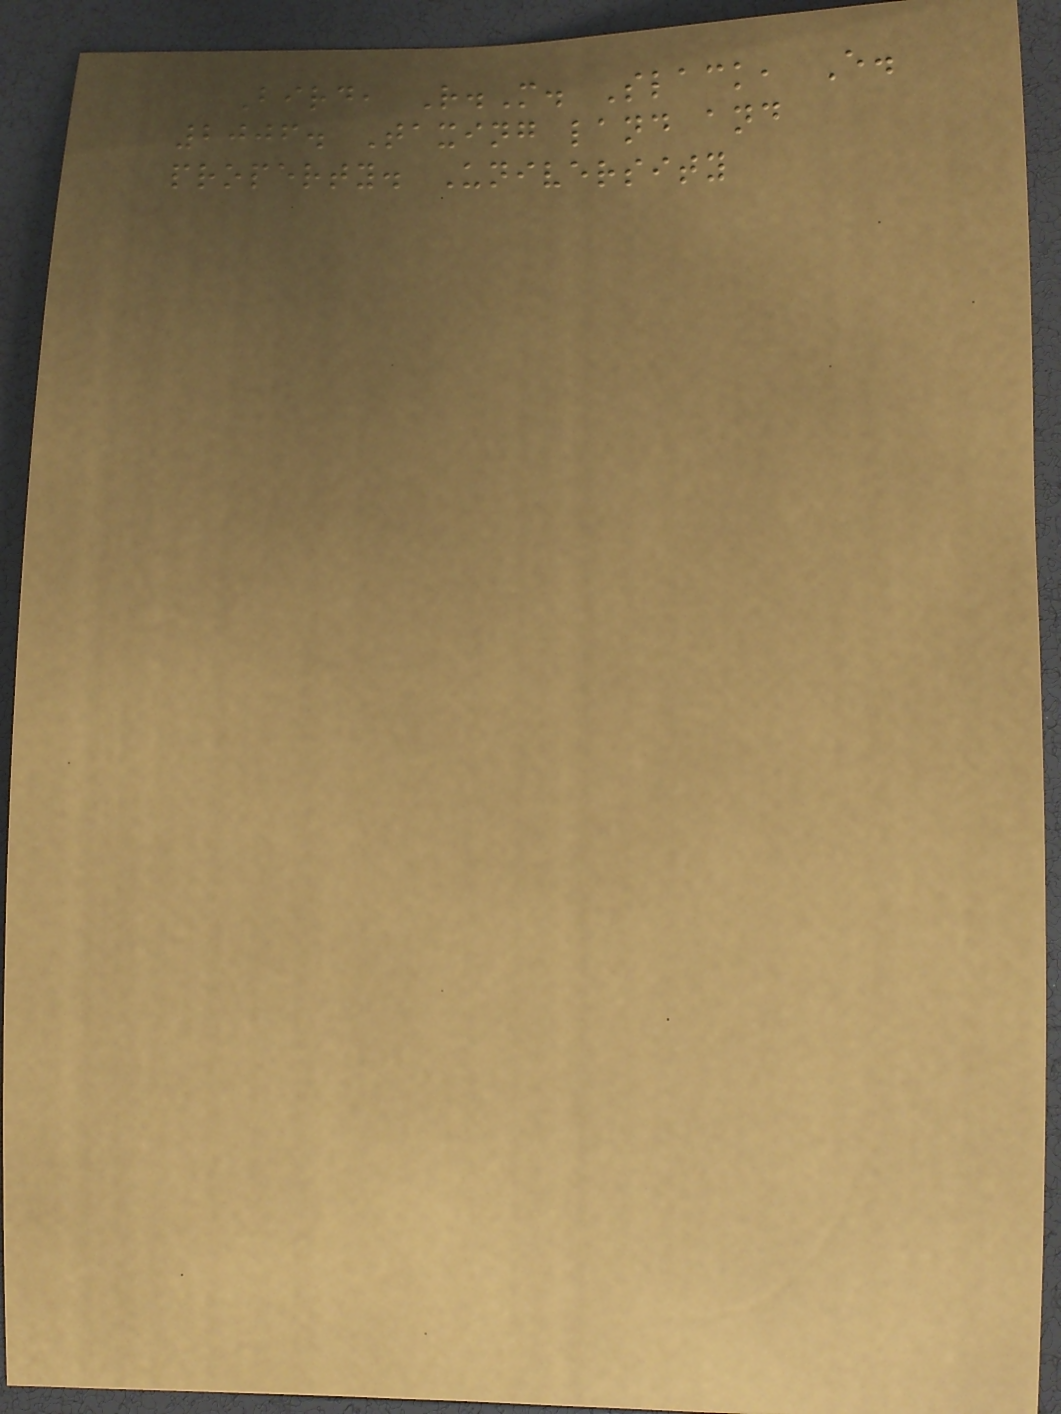Bird, R.M. Slack, E.
2006. Taxing land and
property. University
